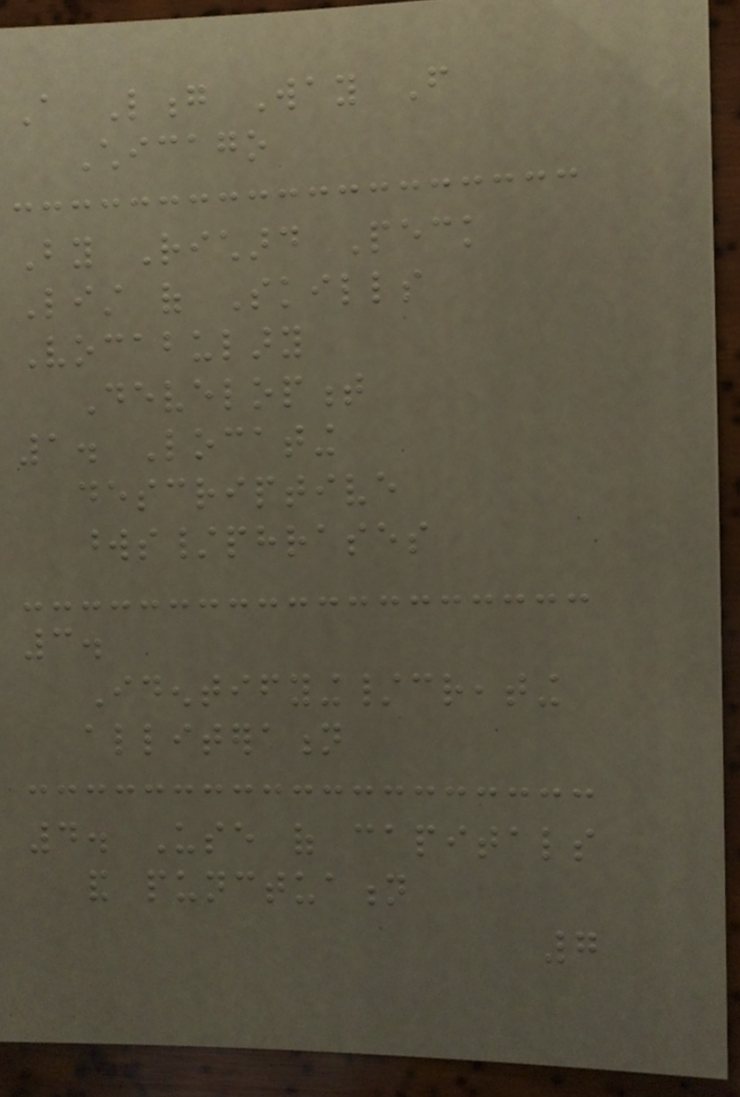A Long Way From
Chicago
By Richard Peck
List of Skills
Vocabulary
Development
1. Locating
descriptive
words/phrases
3.
Identifying/creating
alliteration
4. Use of capitals
and punctuation
7
